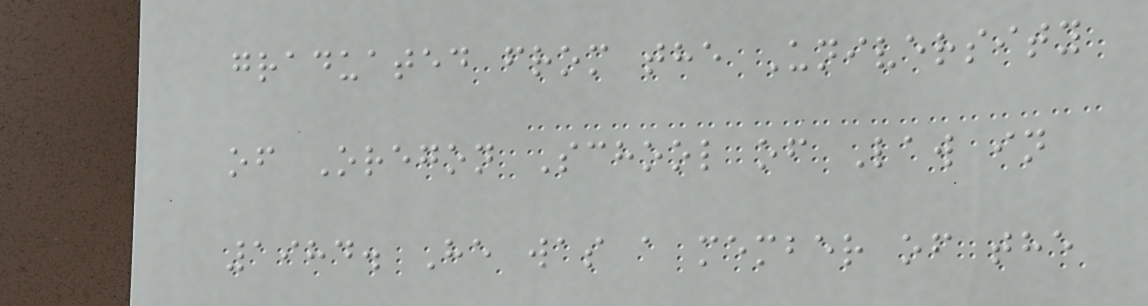graduated from the University
of Oregon School of Law in
1984. He was a member of the
